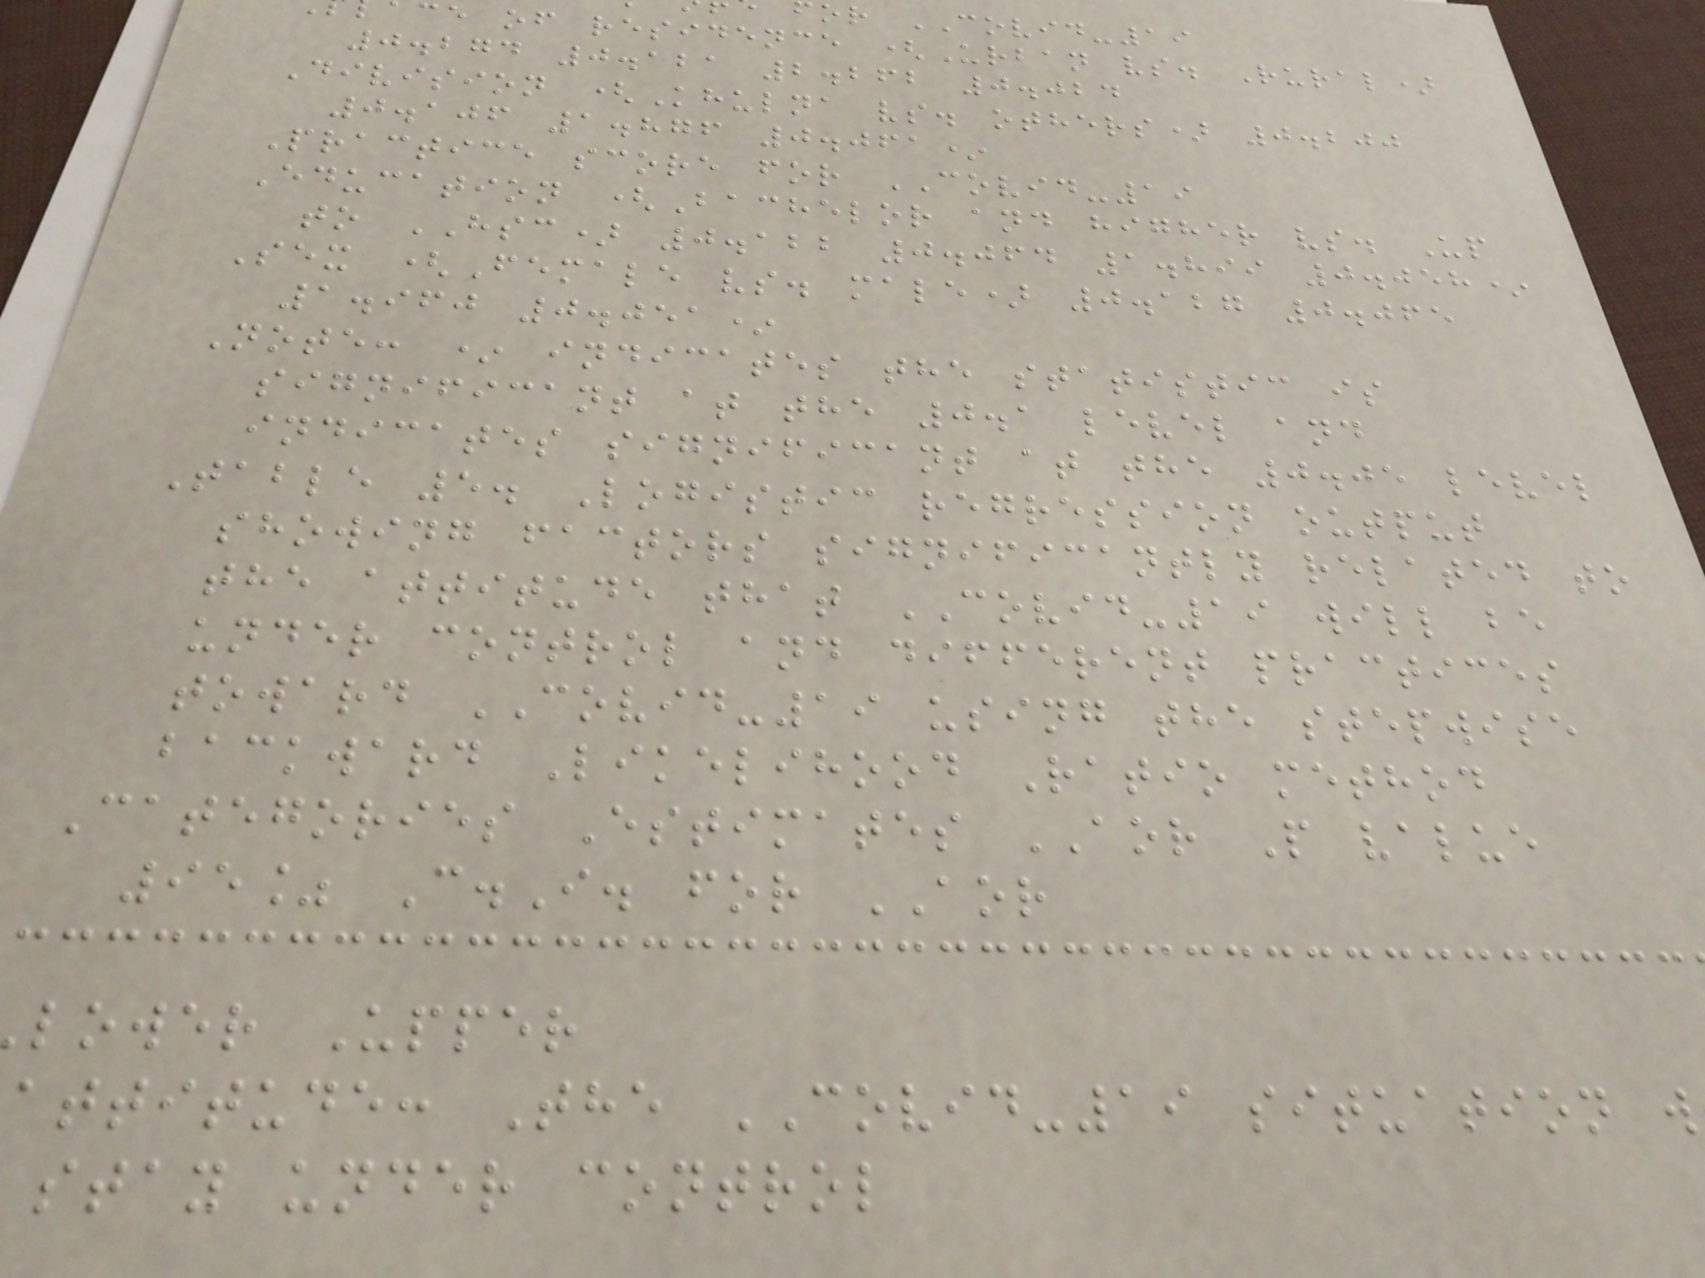or COVID-19
ce of residence (Urban vs. Rural)
0.274 0.121 2.262 0.024
Division (Khulna vs. others) 0.200
0.106 1.876 0.061*
Practice score for COVID-19
Education (Bachelor and higher vs. Up
to HSC) 0.122 0.064 1.899 0.058*
Sex (Female vs. male) 0.127 0.065
1.960 0.051*
Note: * indicates the statistic is
significant at the 0.1 level and
indicates significant at the 0.05 level
Table 5. Logistic regression output
showing factors significantly related to
the attitude that COVID-19 will be
under control and different practices
toward COVID-19 using the stepwise
backward Likelihood Ratio method
Categories Estimates AOR P value
95% C.I. for AOR
lower Upper
attitude: The COVID-19 situation w
stay under control
